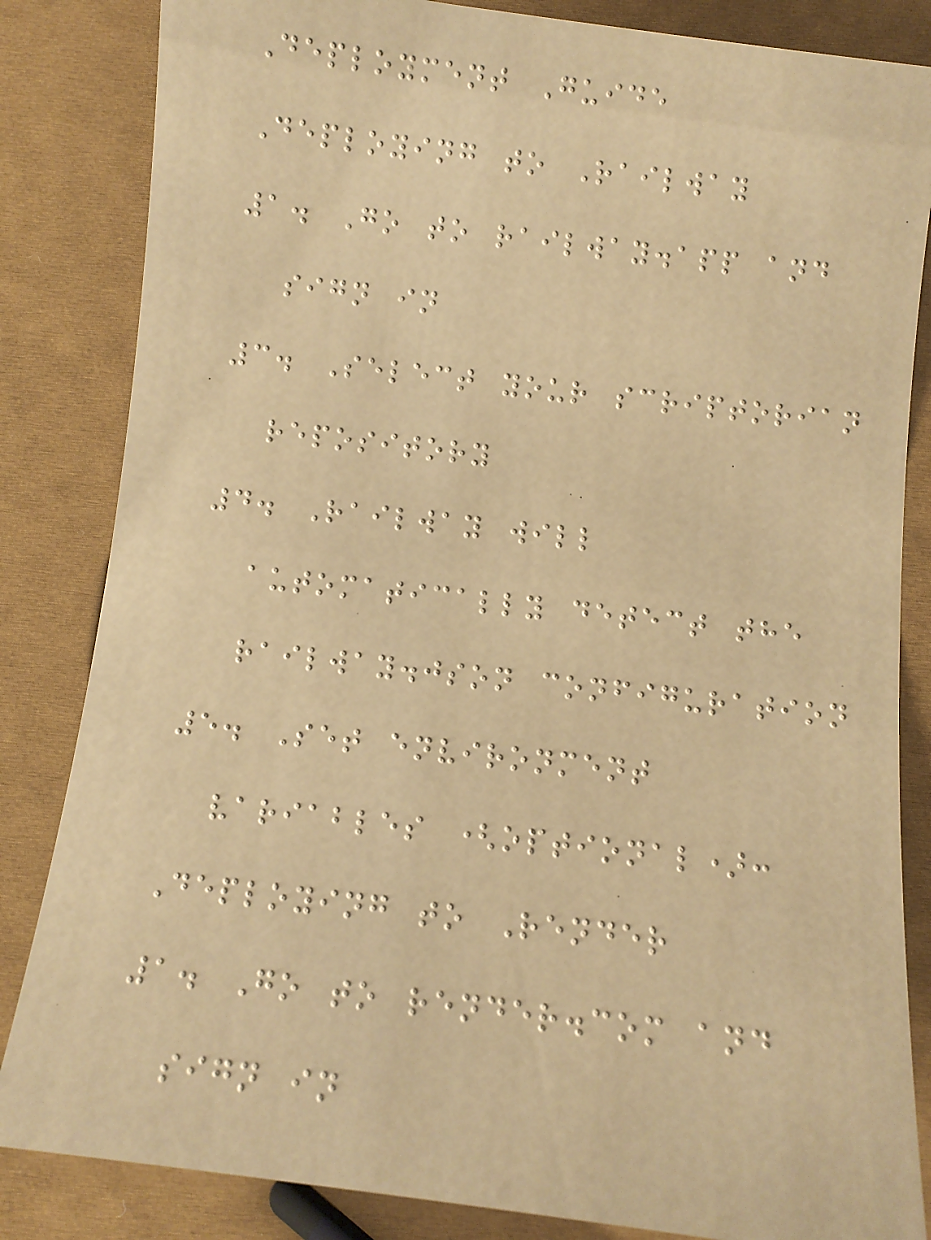Deployment Guide
Deploying to Railway
1. Go to railway.app and
sign in
3. Select your scriptorian
repository
4. Railway will
automatically detect the
railway.json configuration
5. Set environment
variables (optional):
Deploying to Render
1. Go to render.com and
sign in
